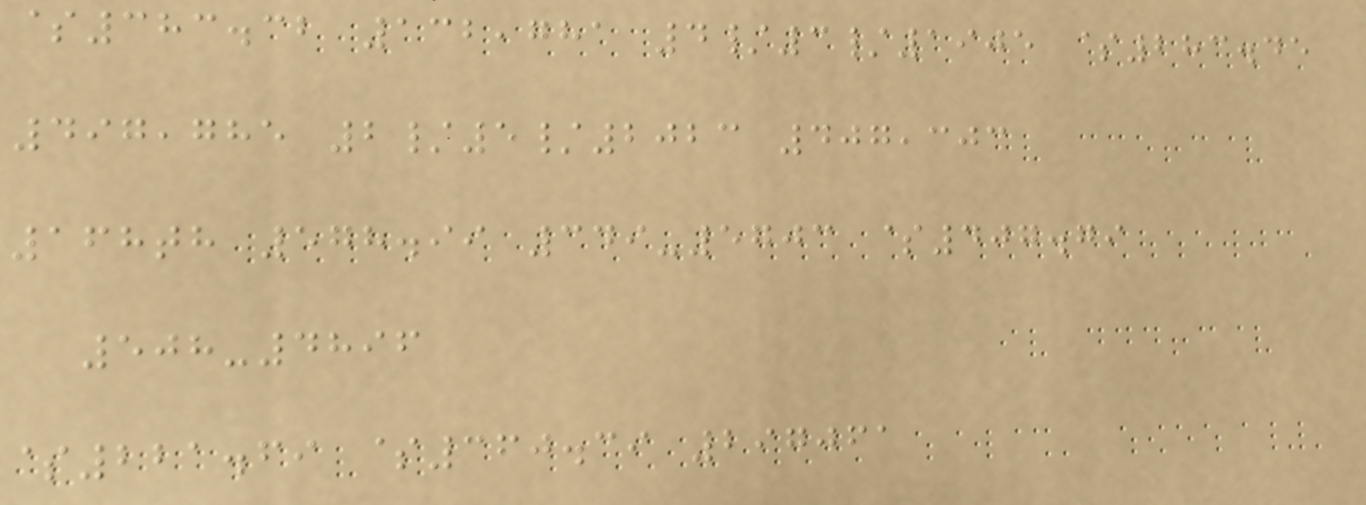$383.32 132,781 4/3/1905 $283.45
497,785 2/5/2023 407,303
168th 578.99 349-5703 $407.79
508-4896
$221.69 $360.39 297061
